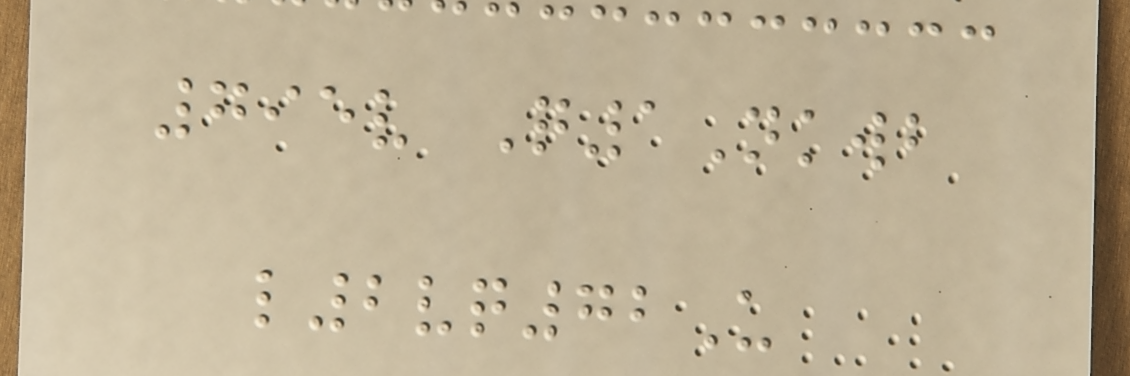795v Q1Nkwb
l2vq72U
